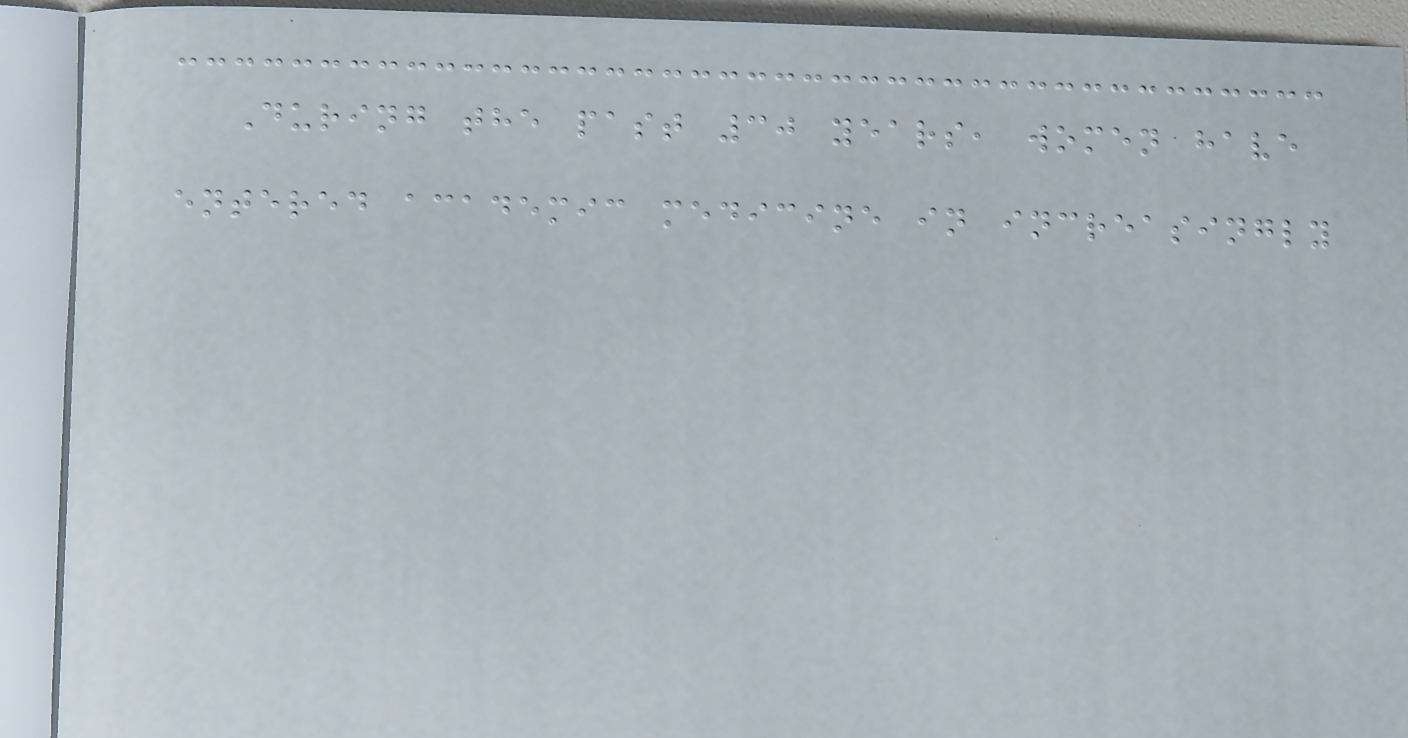During the past 30 years, women have
entered academic medicine in increasingly
